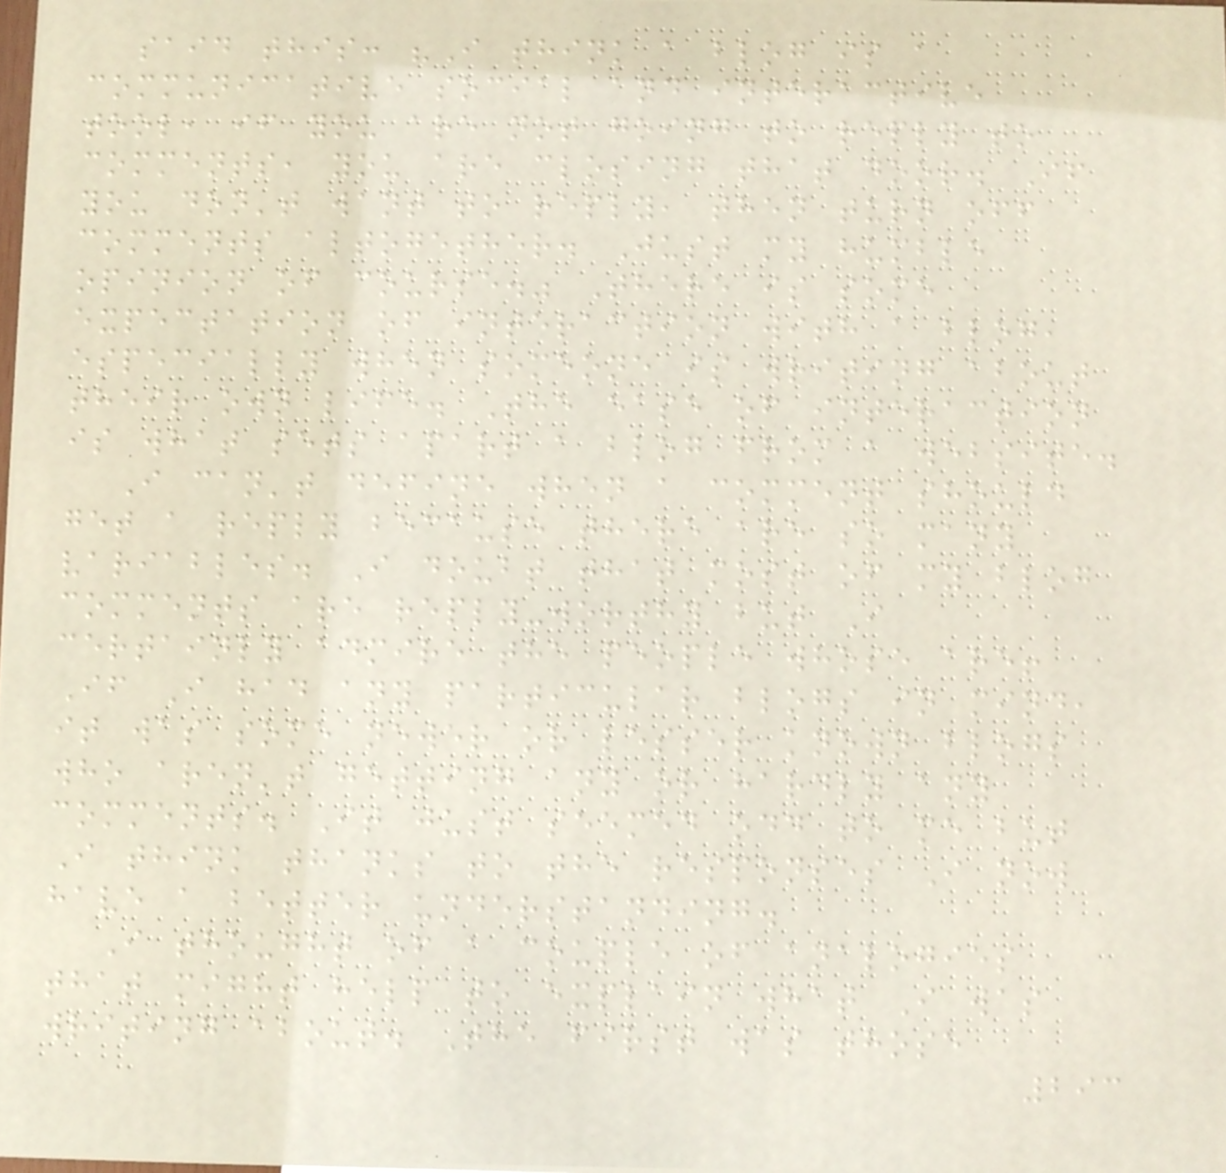said this: "I think a blog is a
communicative social and interactive
tool, if you are not going to reply to
comments, you are closing that door. If
you don't want to reply, then turn off
comments altogether. Just my humble
opinion of course." There is some
expectation of interaction with a blog,
especially when someone is writing about
their own life. The ease of interaction
is what sets apart a blog from a website.
I can't define when a comment should
get a reply because there are so many
variables. I doubt that most of my blog
comments are reply-worthy but I
certainly admire the people whose are!
If I had any particular blogs in mind,
it was some newer or lesser known blogs
who aren't getting any or hardly any
comments. It just seemed odd to me but
I think thanks to the responses I now
have a better understanding.
I thought of a couple of analogies
that might help to explain what I was
writing about. The first was those
293
